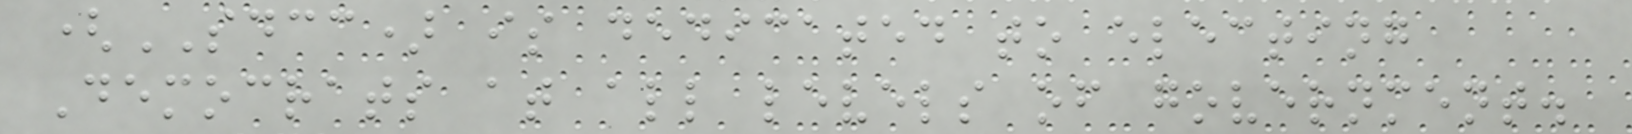(SDCC) is dedicated to electing
Democrats at all levels of government.
